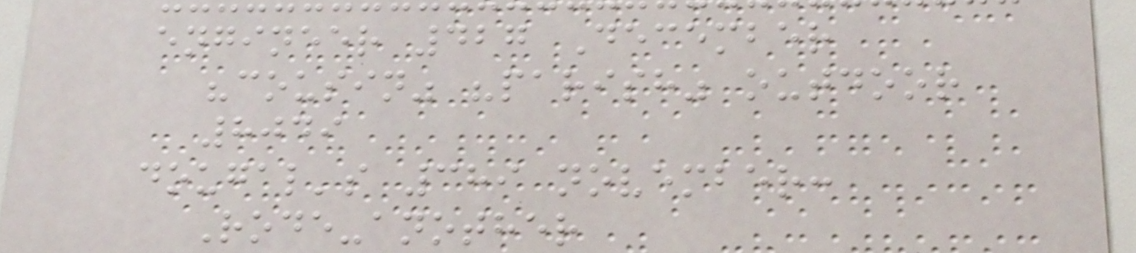engineer 427 December
"cousin" "parish" outdoor
8049
dougal's 389 november:
Rode-another
